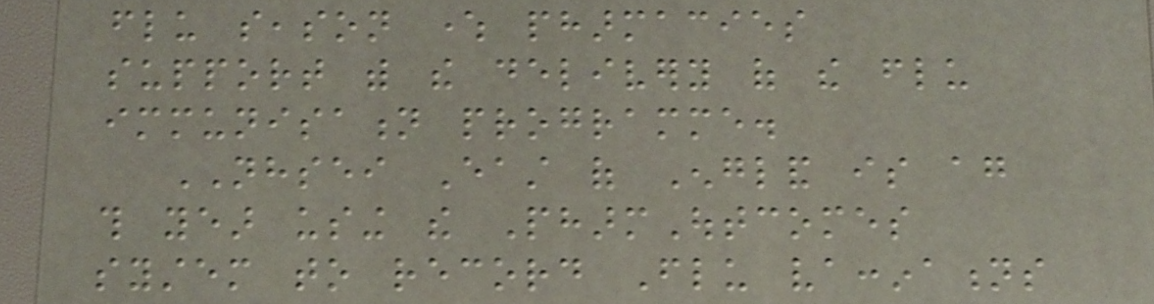flu season where pharmacies
support with the delivery of the flu
immunisation programme.
NHSEI East of England is again
this year using the PharmOutcomes
system to record Flu vaccinations
